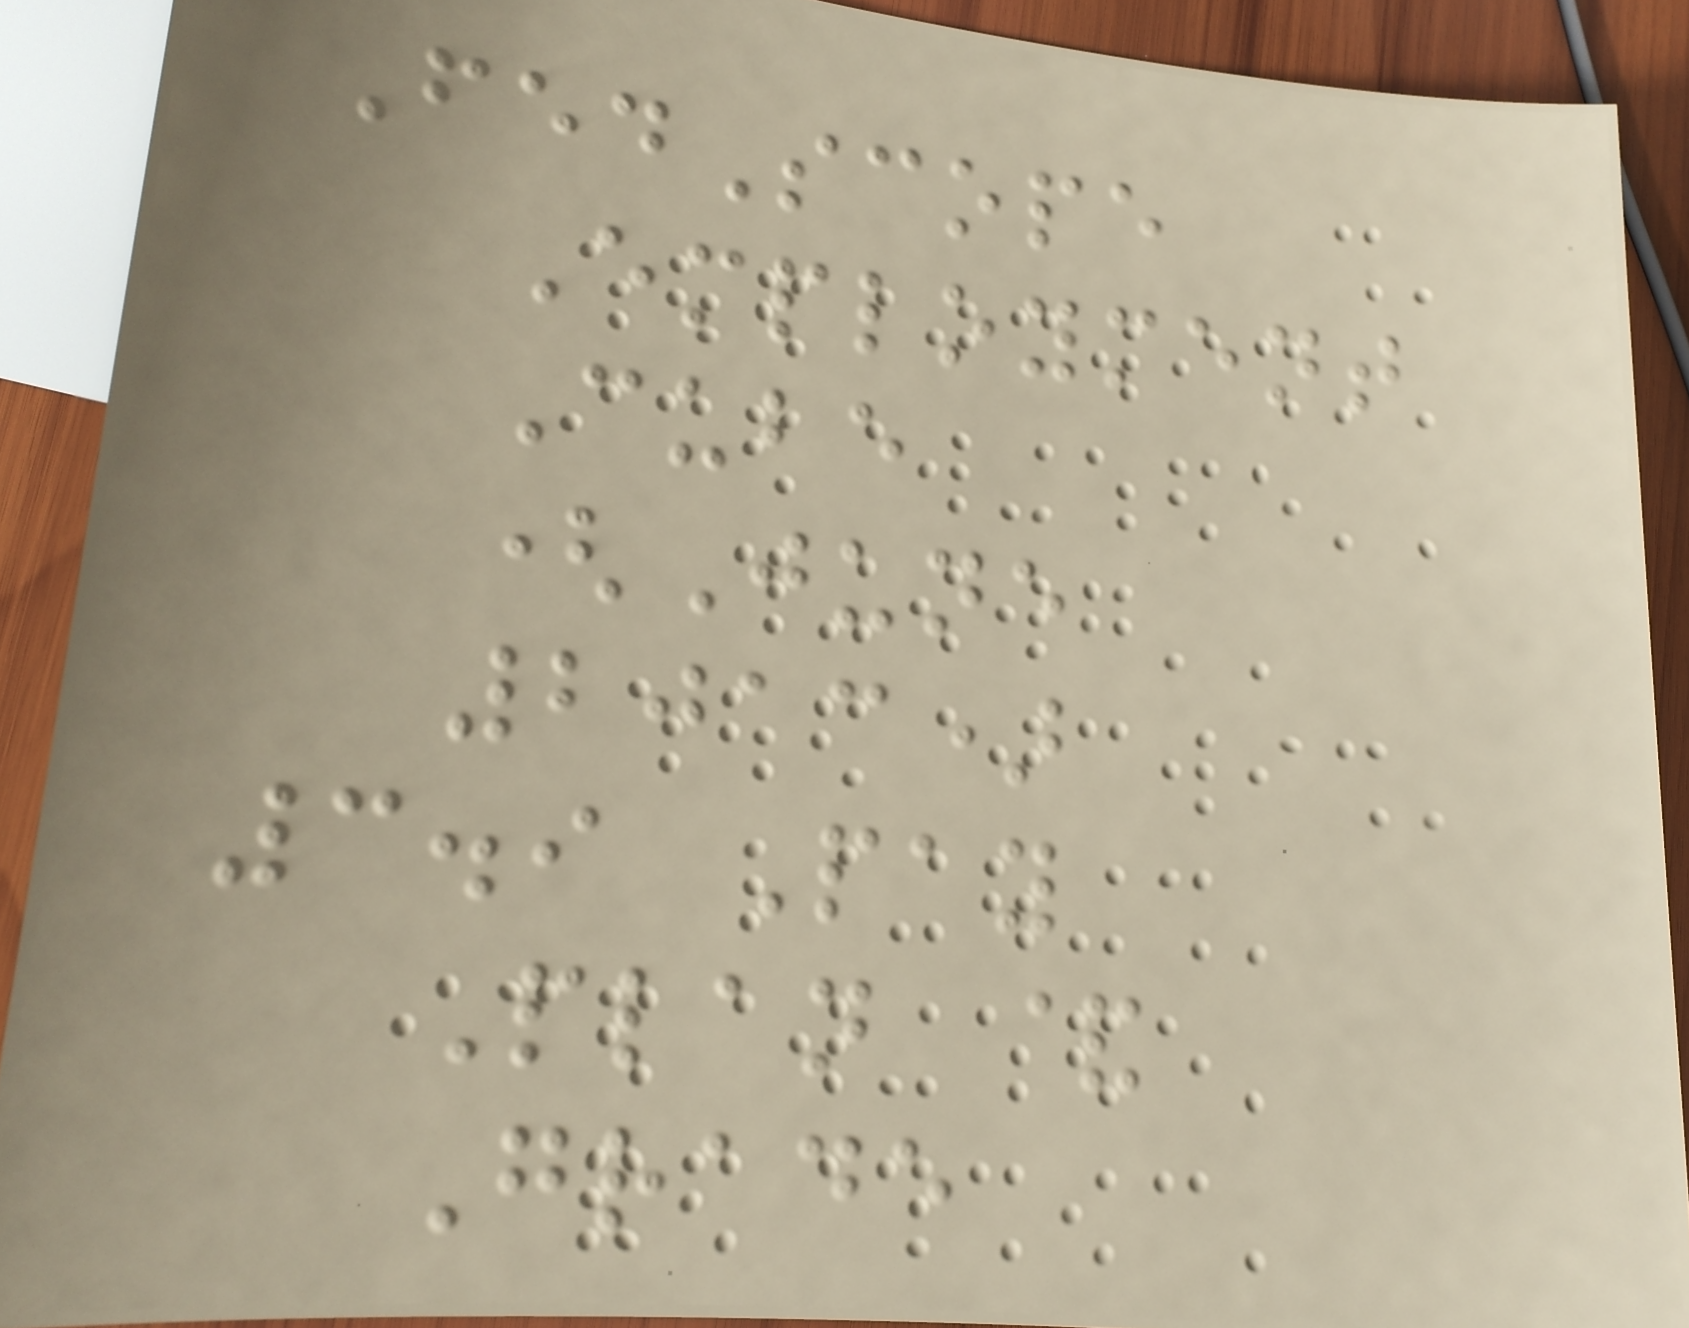FedScope
Employment
Cube
(June
2013)
3.9 Pay
Plan &
Grade
